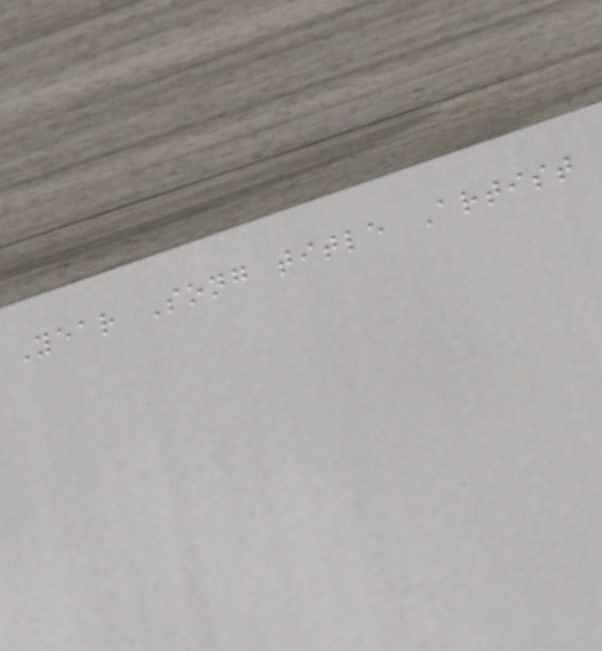Year Song title Artist
